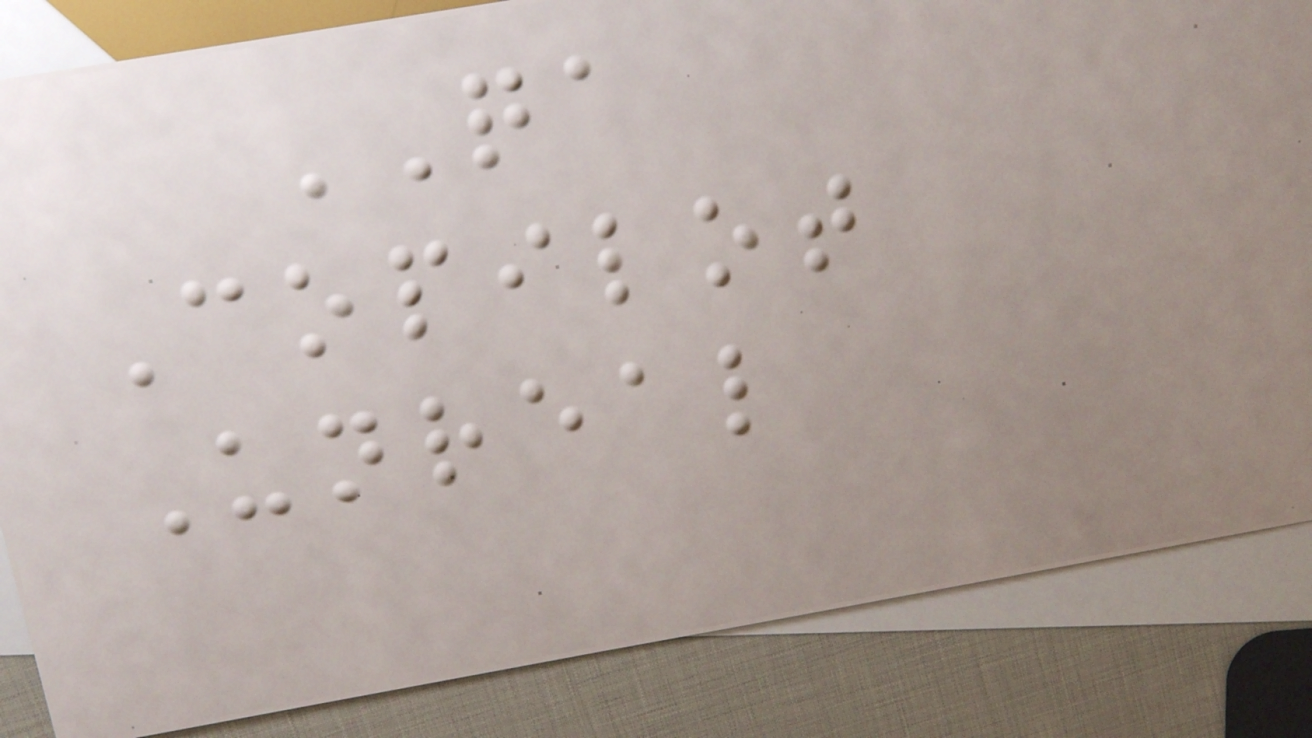QA
Copilot
Unreal
